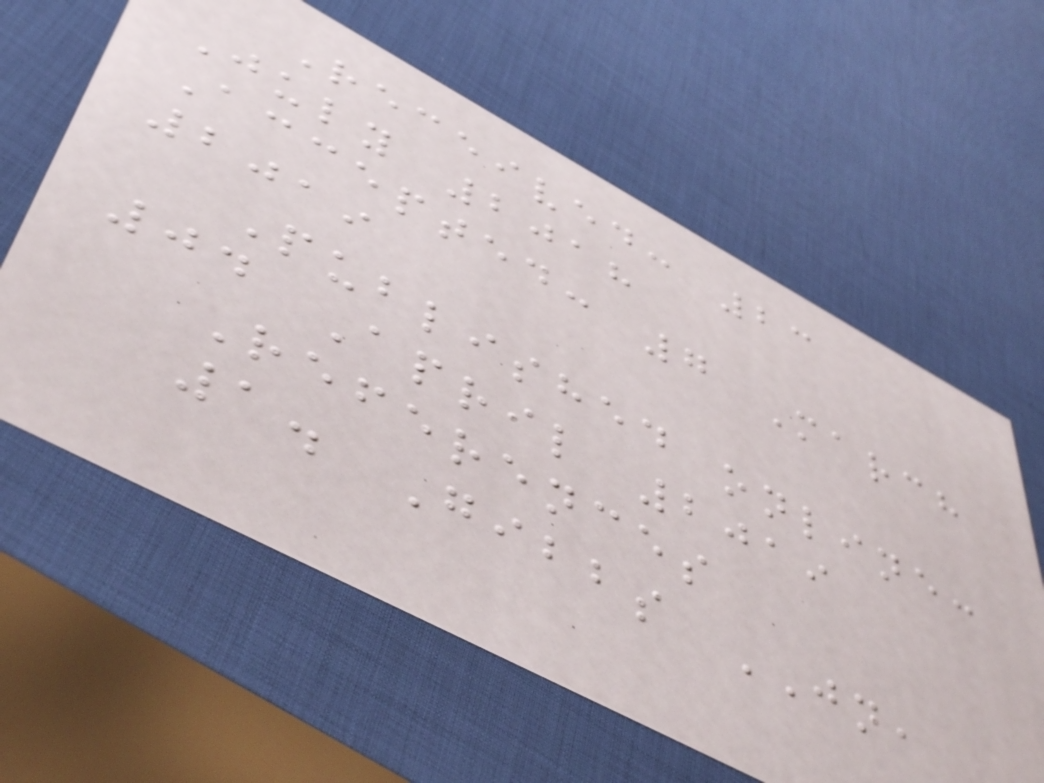Received: 23
July 2018
Accepted: 7 March
2019
Published online:
04 April 2019
References
1. Gibbs JN,
